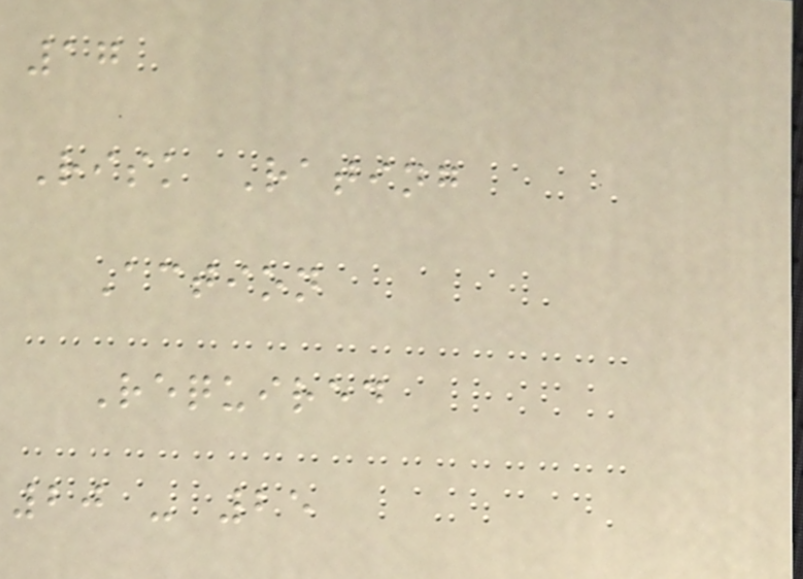17
Risk Rating
Action
Required
20 - 25
